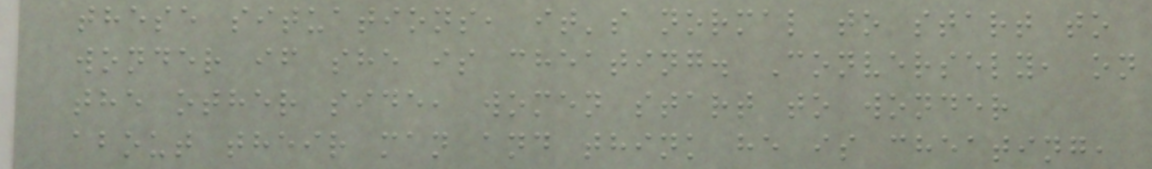these situations, it's normal to start to
wonder if she is cheating. Conversely, on
the other side, women start to wonder
about their man and think he is cheating,
